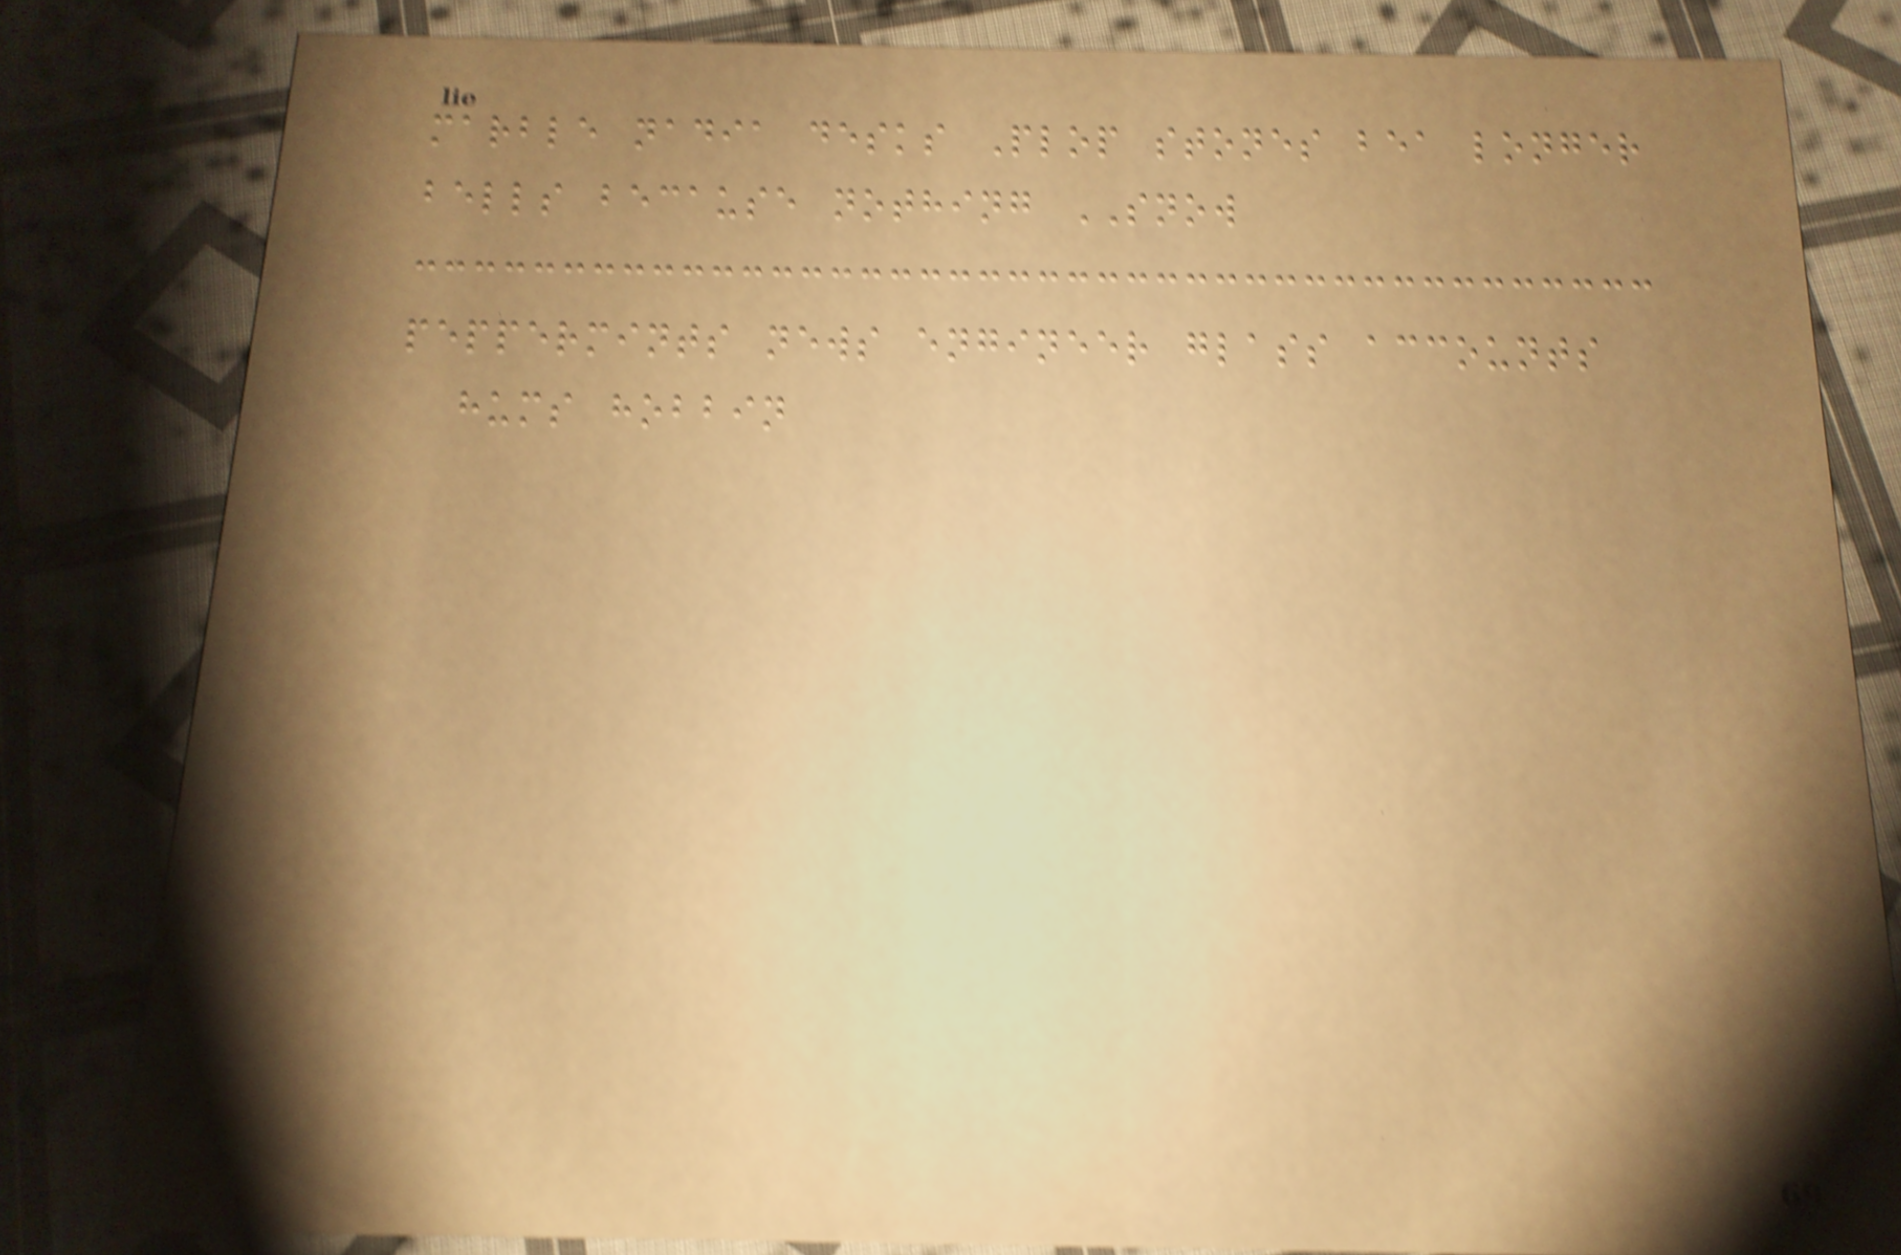marble nadia desks Plop stones bea longer
bells because nothing SNOW
peppermints news engineer glass accounts
hums hobbin
